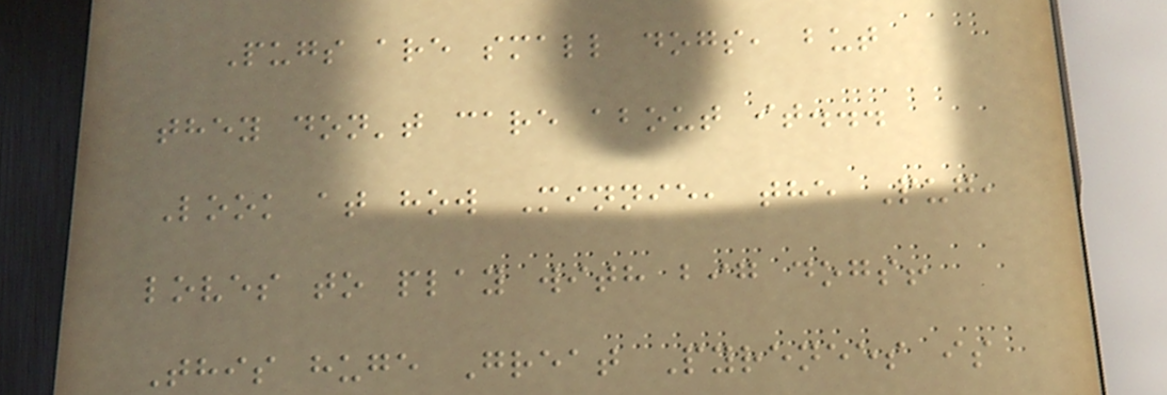Pugs are small dogs, but
they don't care about it...
Look at how Minnie, the Pug,
loves to play with big dogs!
This huge Great Pyrenees is
